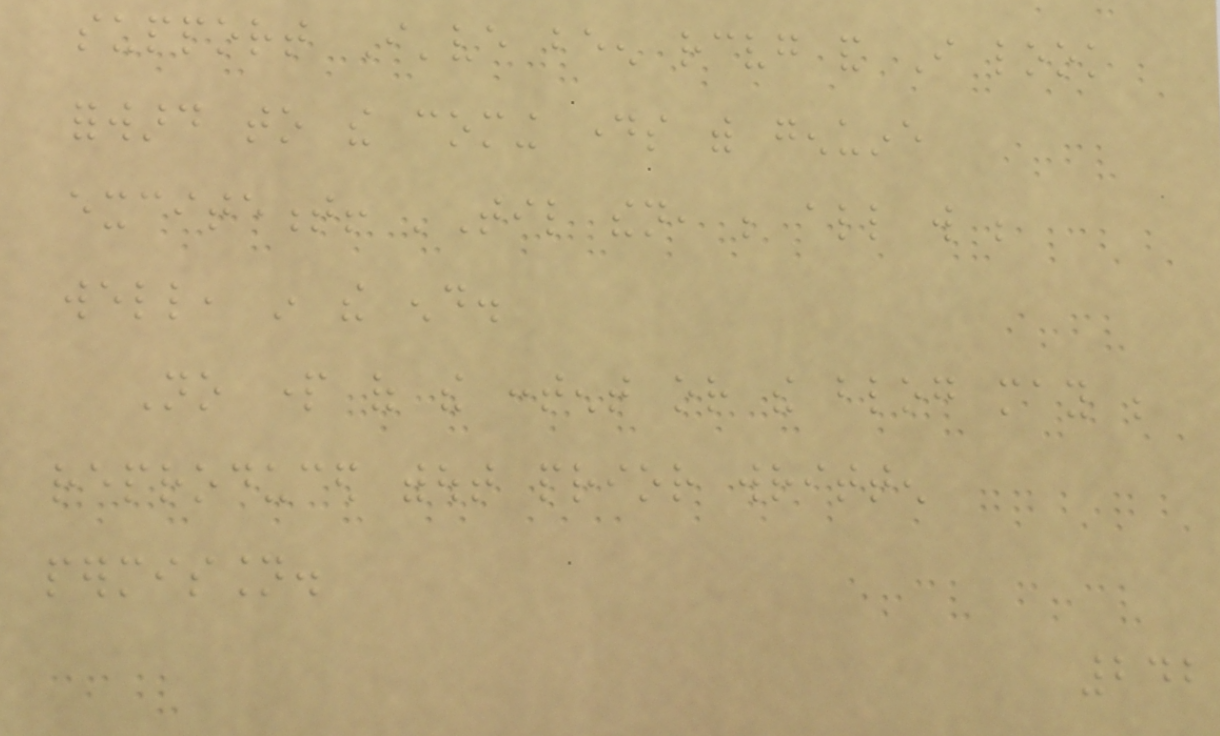support I've been receiving and I look
forward to the coming days with genuine
excitement! 'Til then, be all will be
well, in the end.
No part of the content or the blog may be
reproduced without prior written
permission.
242
